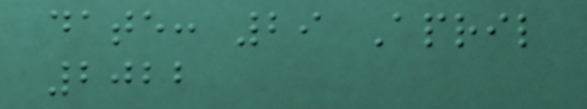date: 29 April
2022
